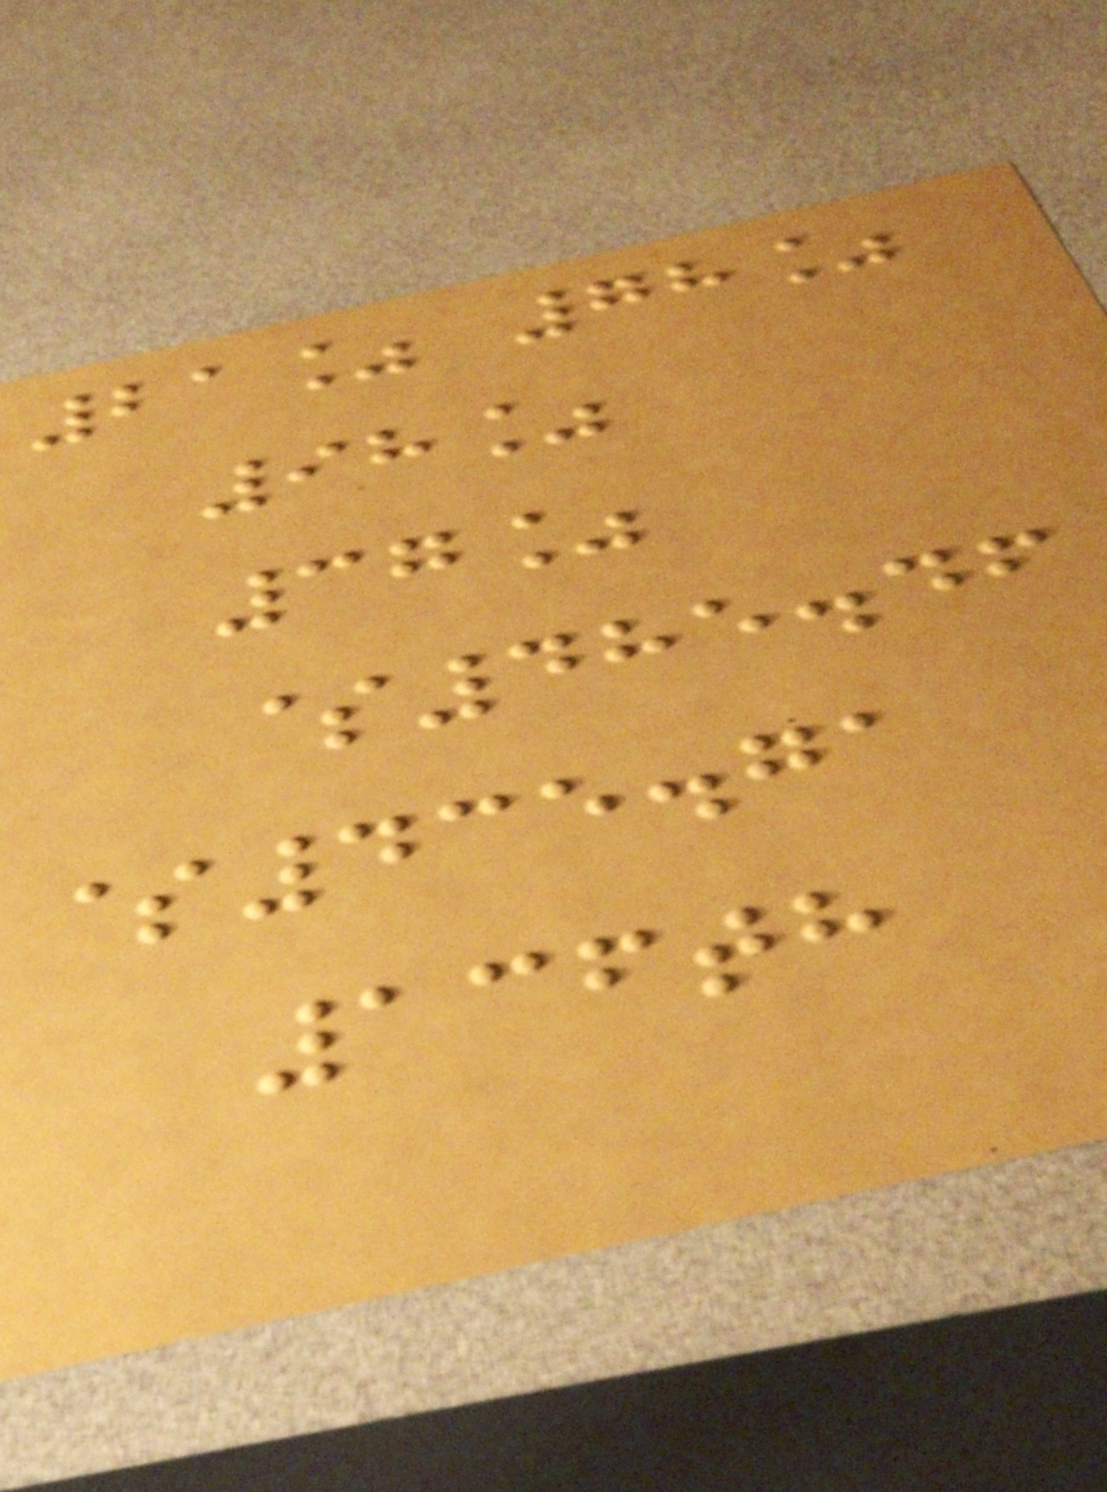21% 78%
98%
37%
$485.46
$435.71
136th
